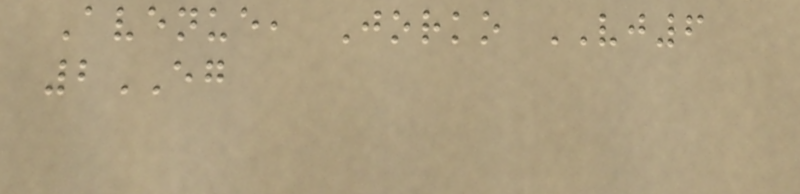Avenue, Jorko VJ6
2EG
